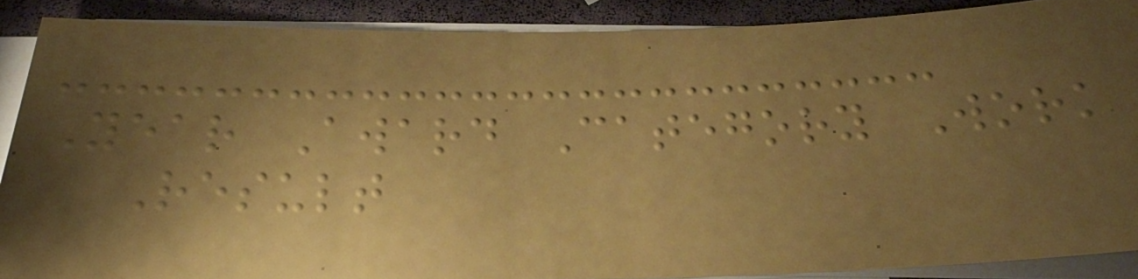Year Award Category Work
Result
